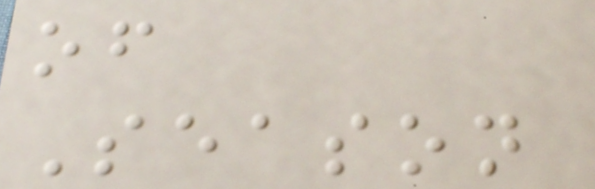of
Season
